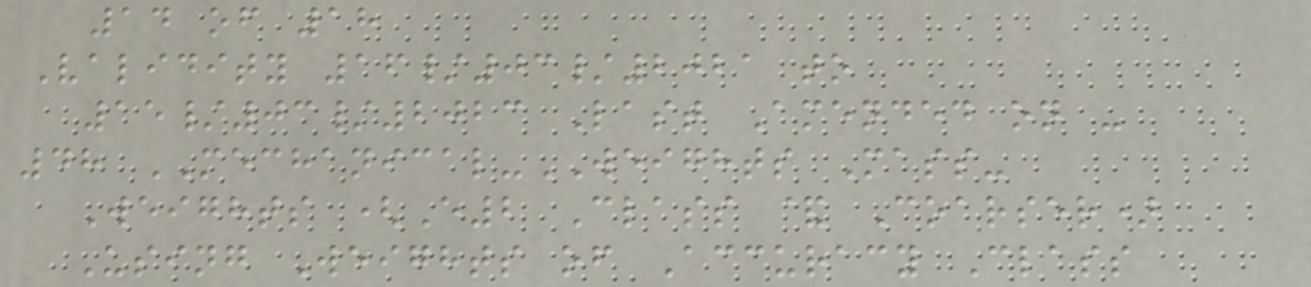14 of 18
Validity 16/03/2021 to
15/03/2023 Last Amended on -
48 MECHANICAL-WEIGHTS Mass-
Weights (E2 Class & Coarser)
Using Weights of Accuracy Class
